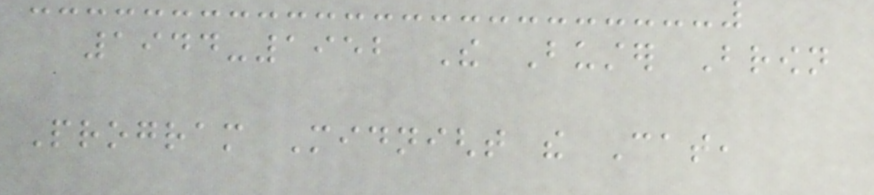1944-1952 The Buster Brown
Program Midnight the Cat,
